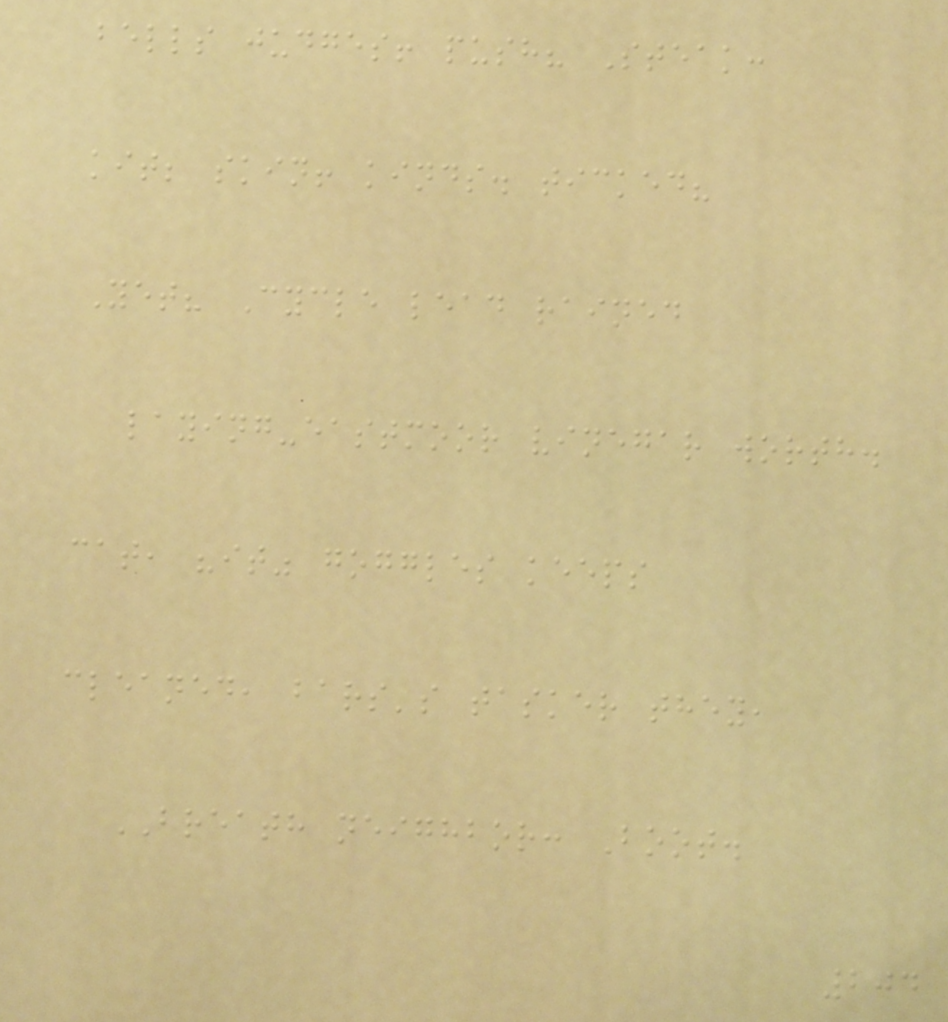bells judges! push? Steak:
kit; skin! kinds. ticked?
Yet? Cycle lead rained
laying-eastmoor vinegar worth.
cat, "it" goggles keeps
cleaned, bars's tasker they,
BREATH neighbor: Boot.
204
